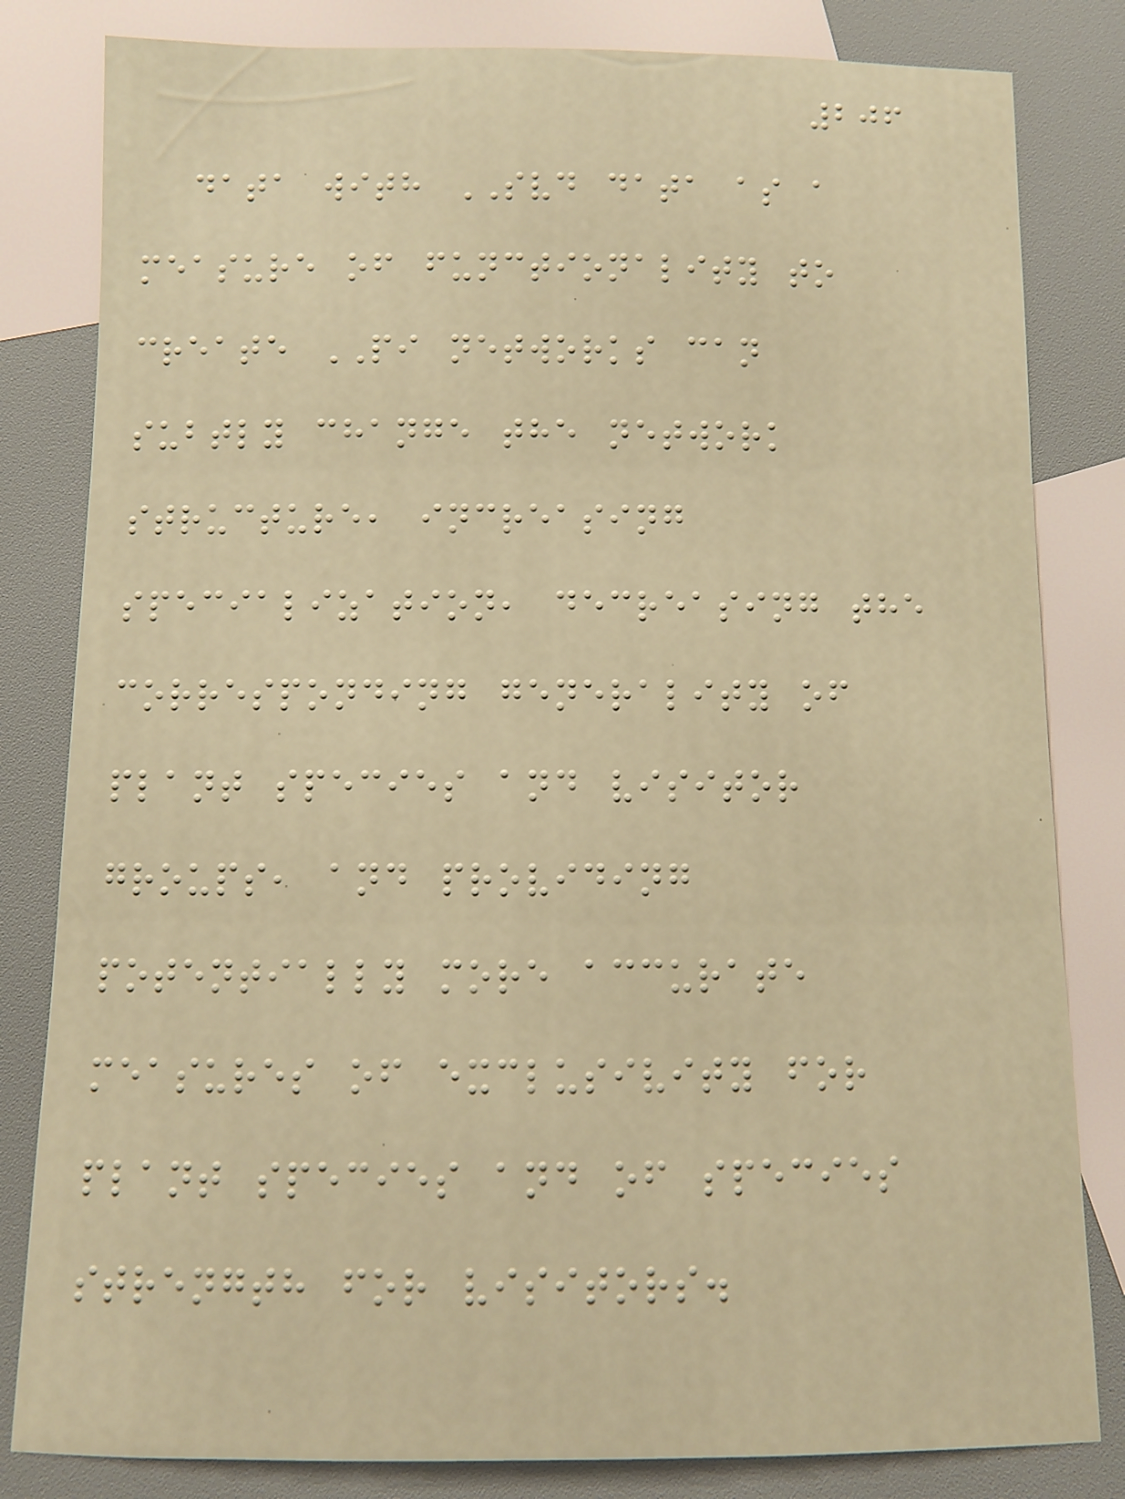206
data with SVD data as a
measure of functionality to
create PI networks can
subtly change the network
structure, increasing
specialization, decreasing the
corresponding generality of
plant species and visitor
groups, and providing
potentially more accurate
measures of exclusivity for
plant species and of species
strength for visitors.
